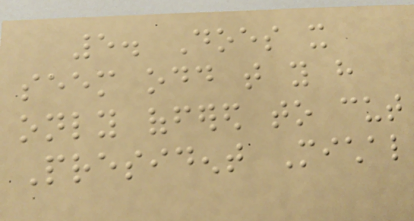5. Does it
seem odd that you have
only offered to cut
President Michal
